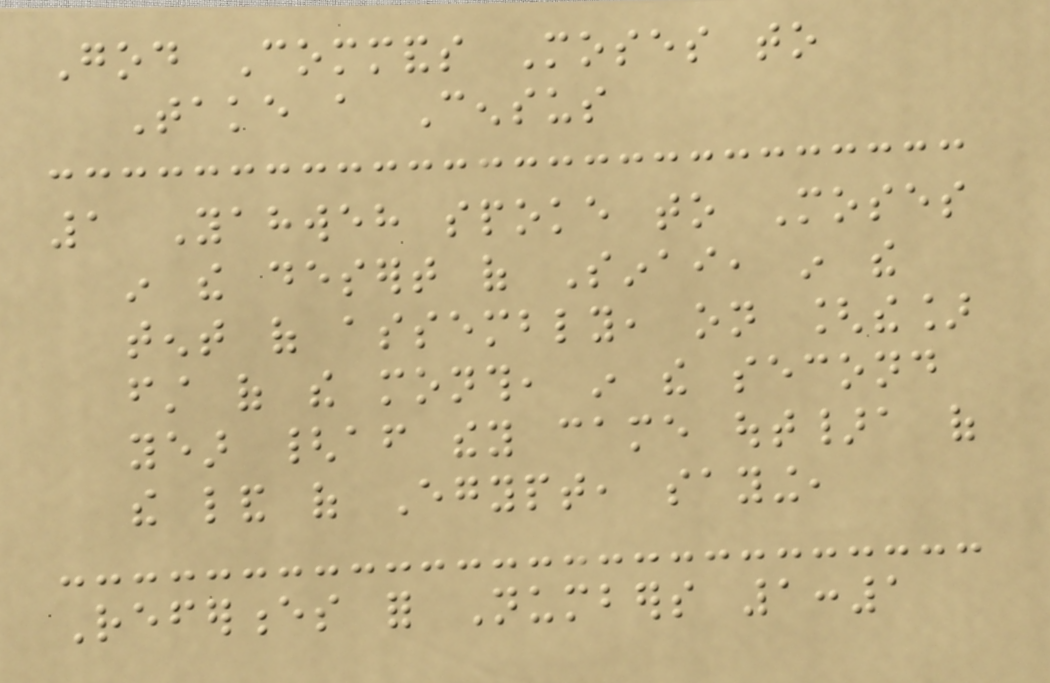God Commands Moses to
Take a Census
1 Yahweh spoke to Moses
in the desert of Sinai, in the
tent of assembly, on [the]
first of the month, in the second
year {after they came out}a of
the land of Egypt, saying,
References for Numbers 1:1
